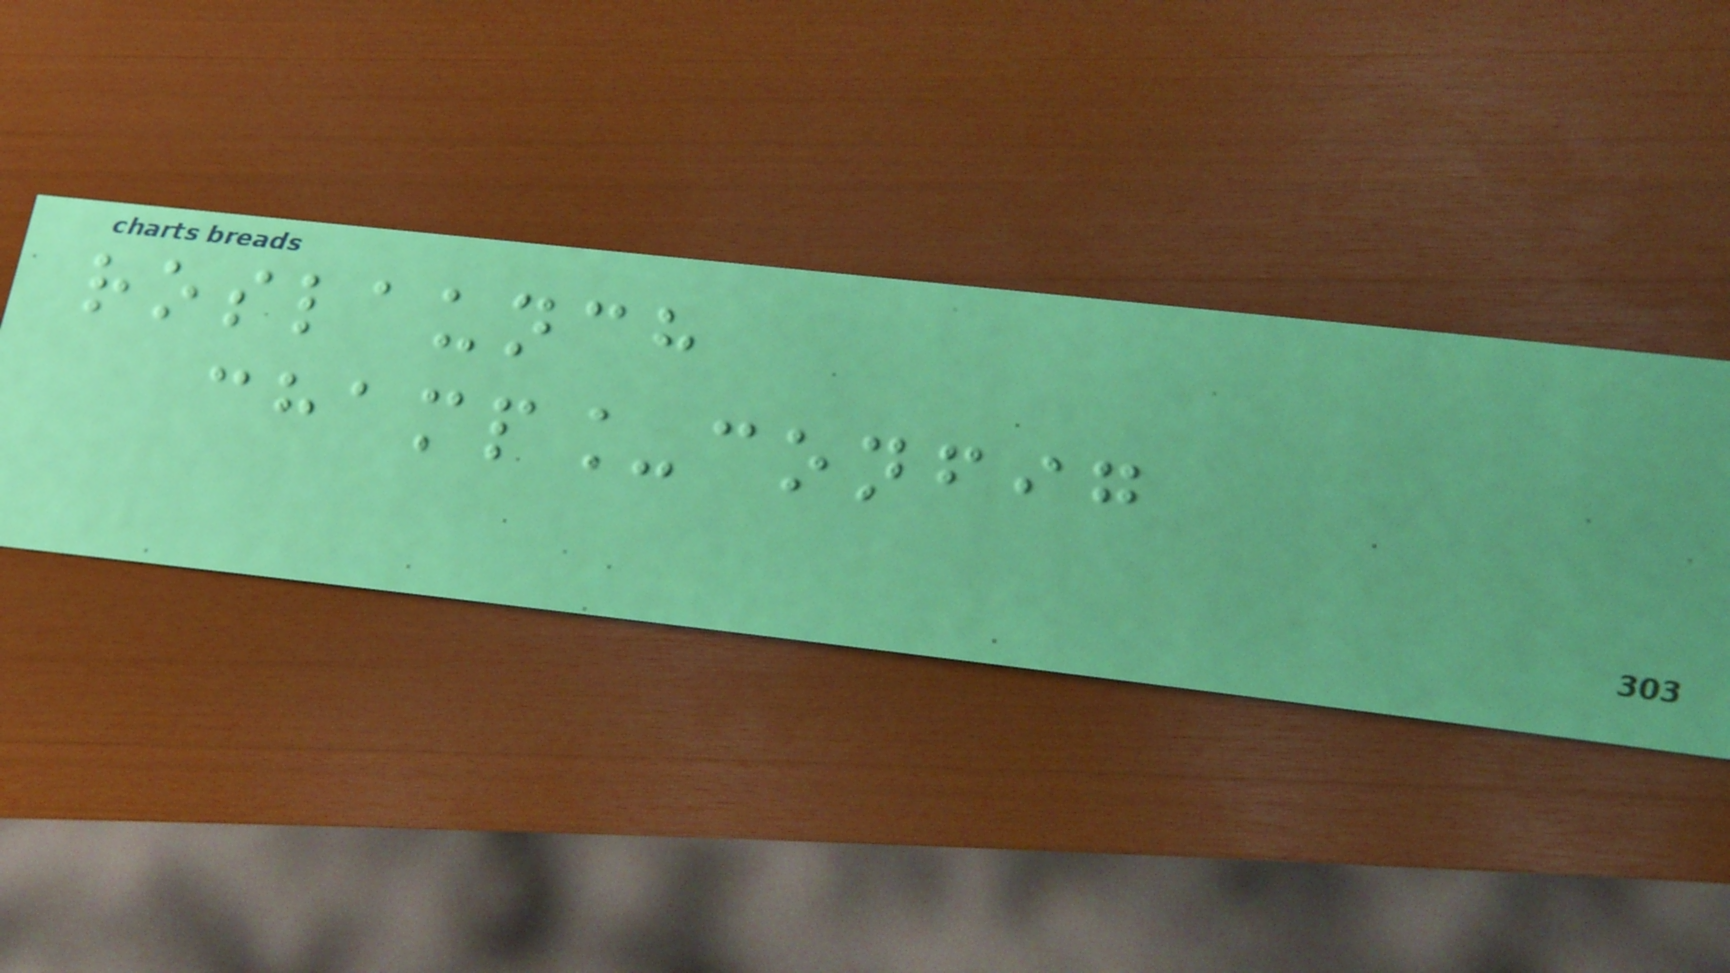roslaunch
champ_config
